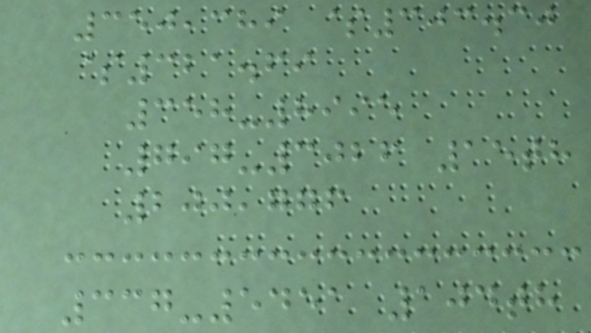350,389 $303.30
$321.69
358-8995
797-3026 15th
200,776
337-5451 104th
